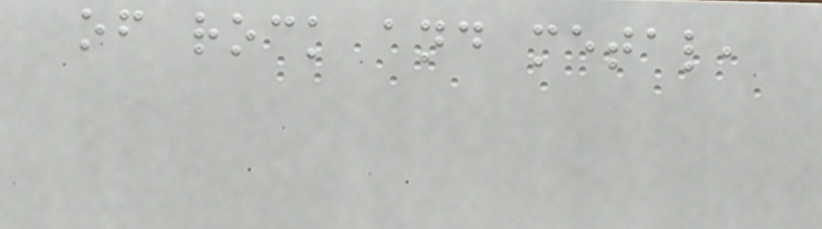of rock and metal,
